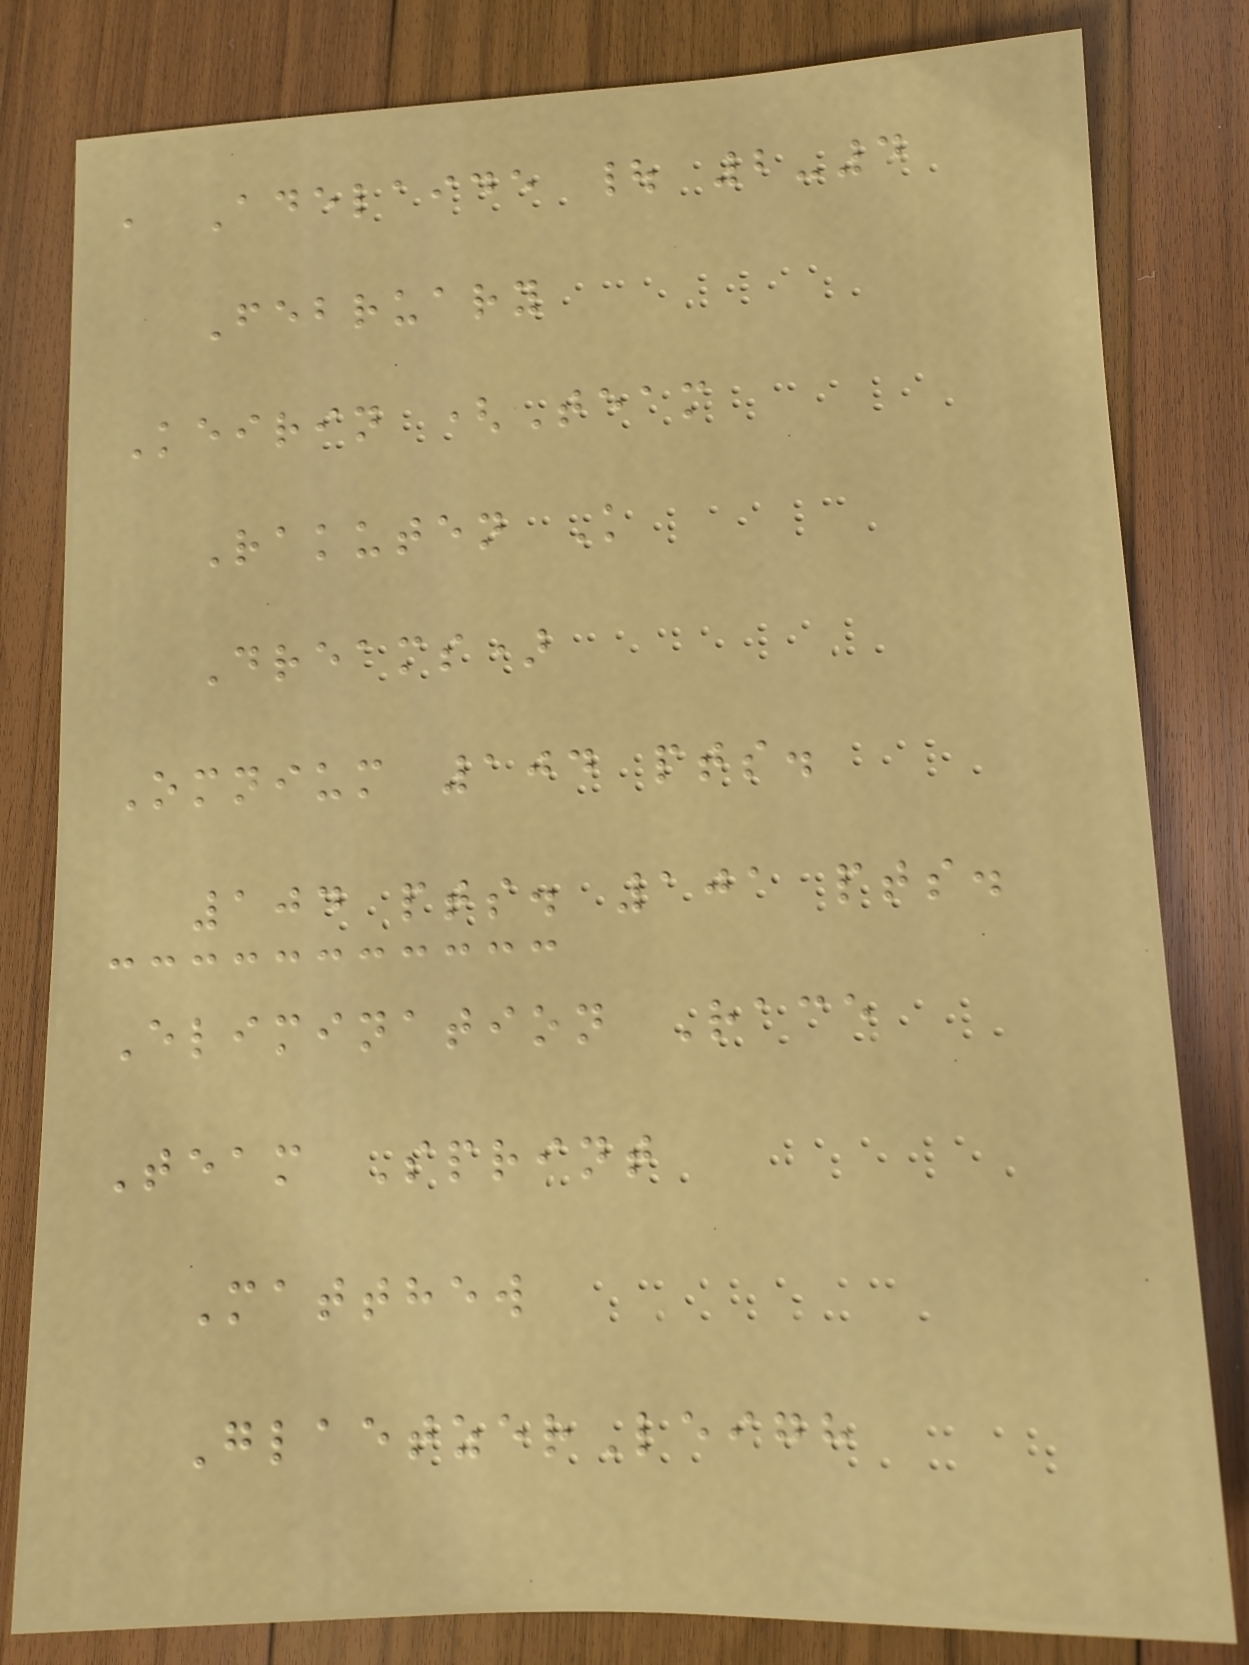, Adelaide | 2-4
February
Keirin (Team
Rakuten K
Dreams)
Omnium 104 pts.
104 pts. 101 pts.
Elimination Race
Team Sprint
Matthew
GlaetzerLeigh
